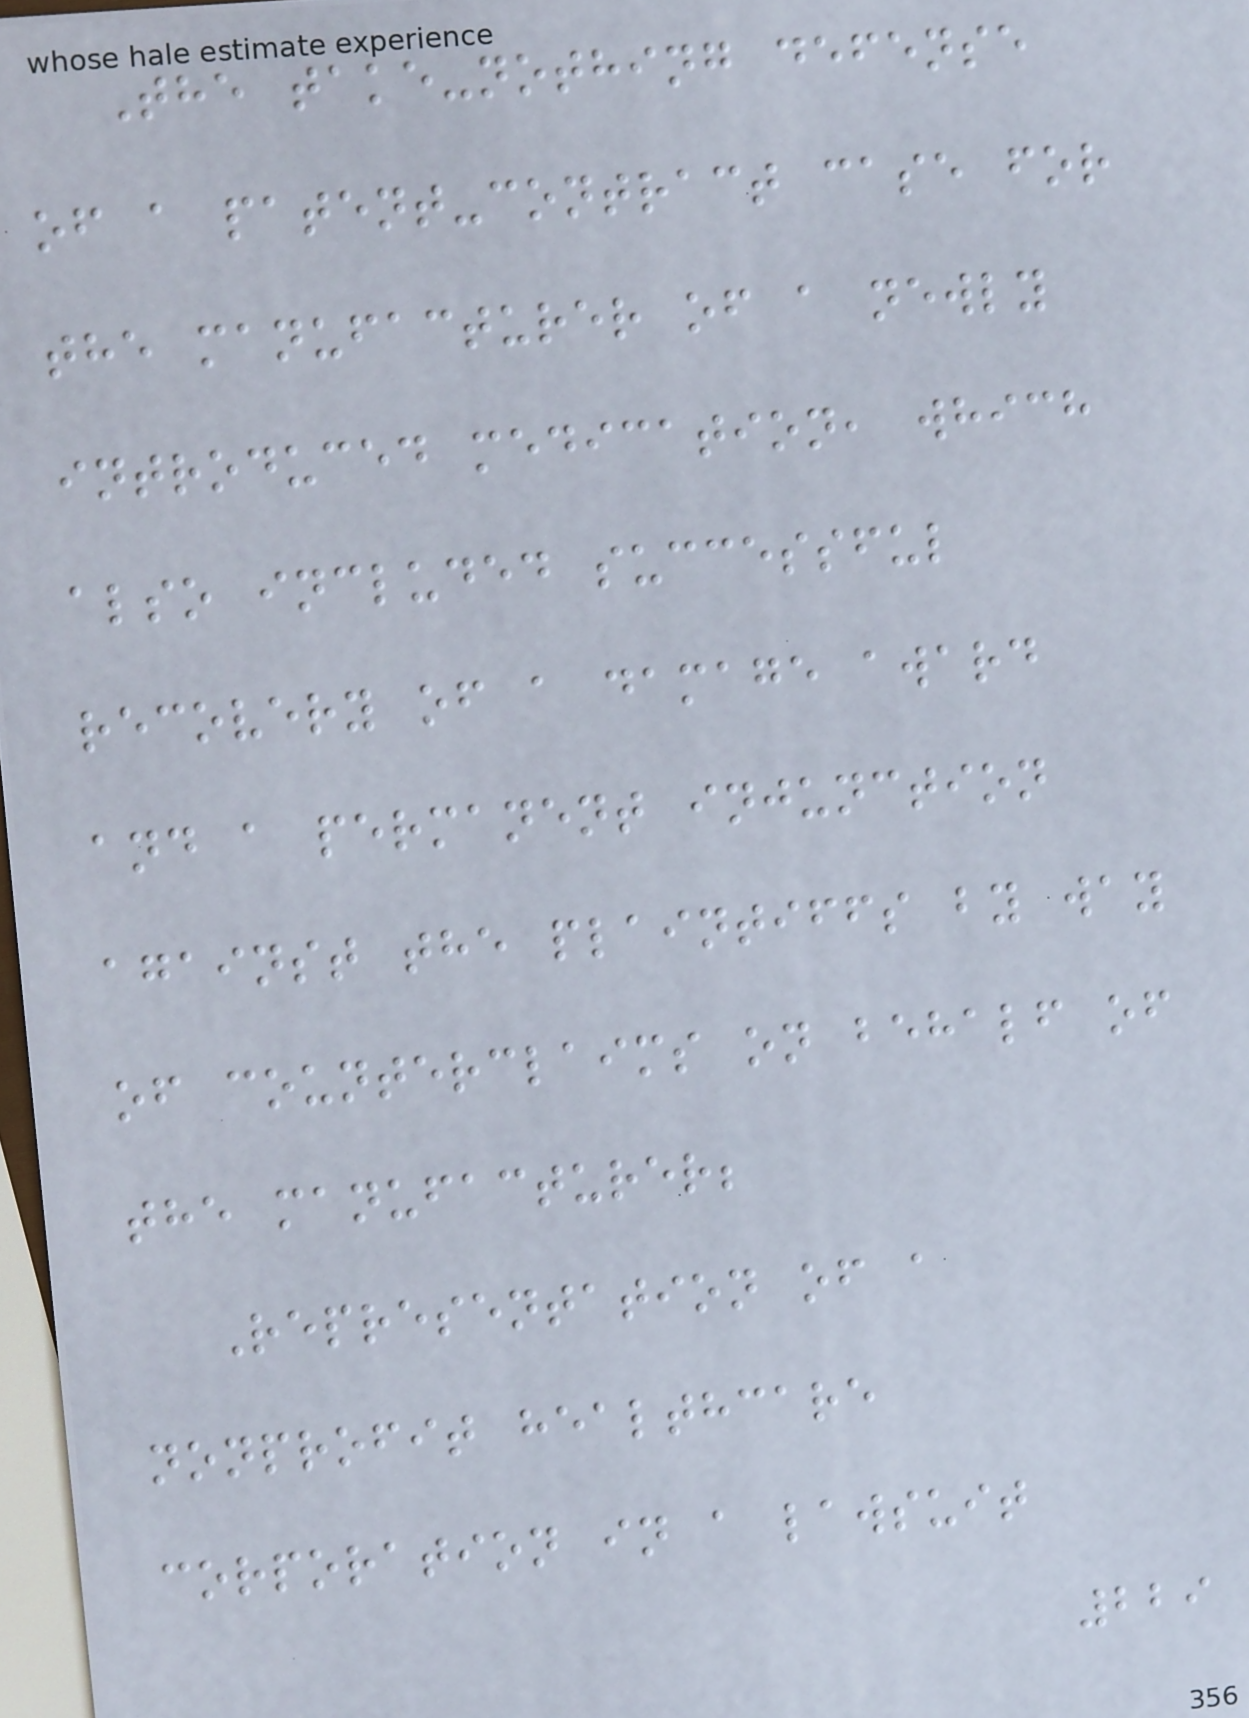The take-nothing defense
of a patent-contract case for
the manufacturer of a newly
introduced medication, which
also included successful
recovery of a damage award
and a permanent injunction
against the plaintiffs by way
of counterclaims on behalf of
the manufacturer;
Representation of a
nonprofit healthcare
corporation in a lawsuit
229
